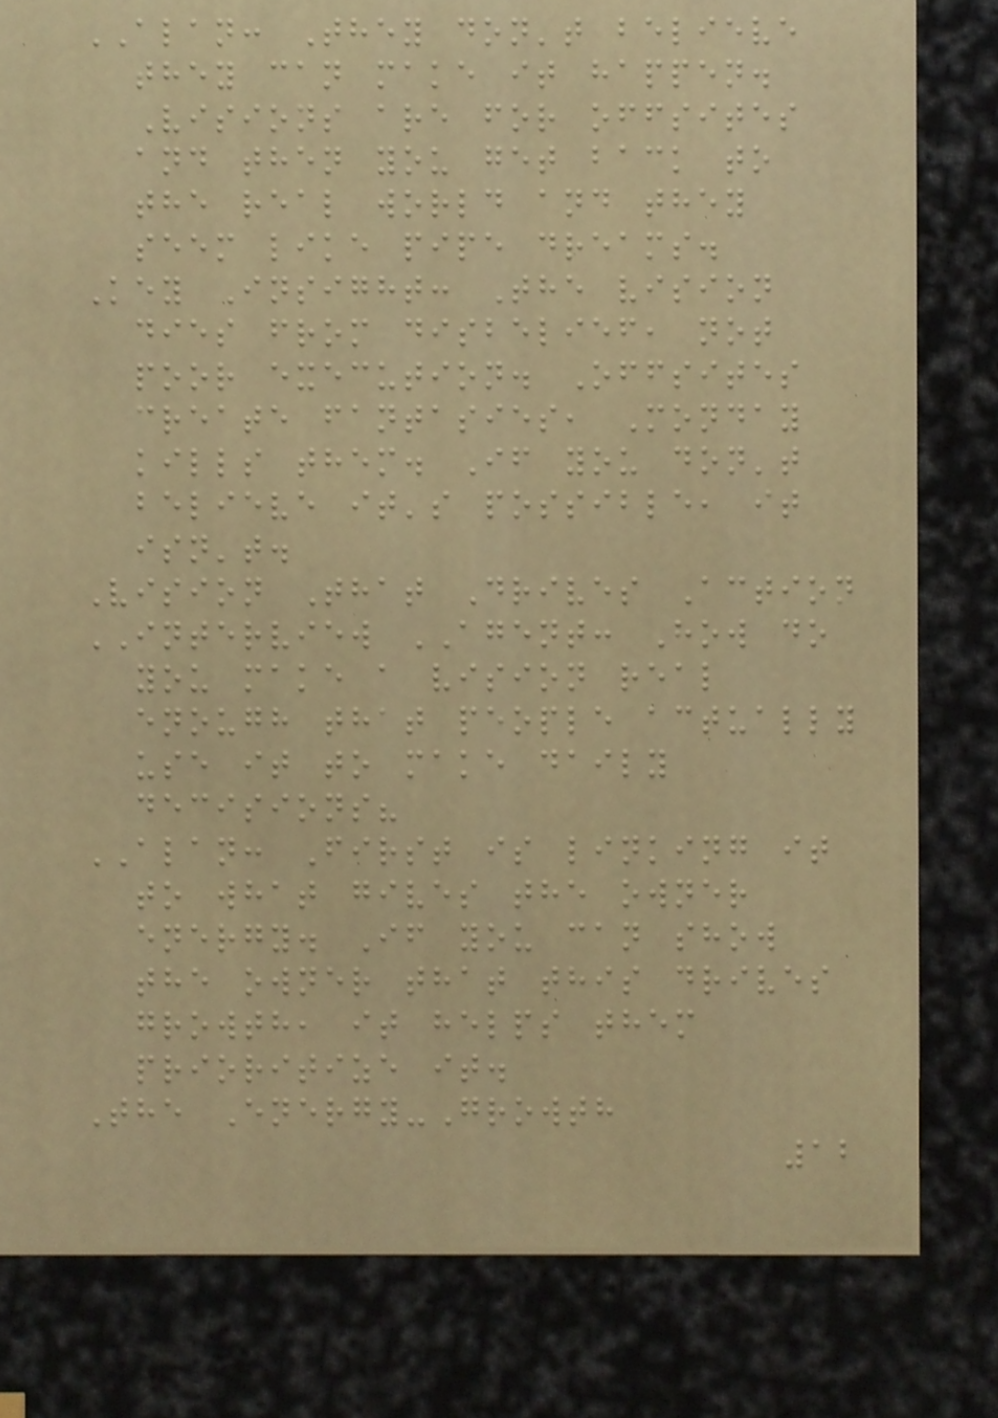ALAN: They don't believe
they can make it happen.
Visions are for offsites
and then you get back to
the real world and they
seem like pipe dreams.
Key Insight: The vision
dies from disbelief, not
poor execution. Offsites
create fantasies, Monday
kills them. If you don't
believe it's possible, it
isn't.
Vision That Drives Action
INTERVIEW AGENT: How do
you make a vision real
enough that people actually
use it to make daily
decisions?
ALAN: First is linking it
to what gives the owner
energy. If you can show
the owner that this drives
growth, it helps them
prioritize it.
The Energy-Growth
12
